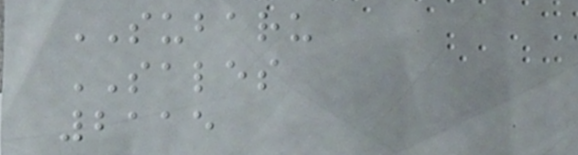SUBARU
SALES
2115
